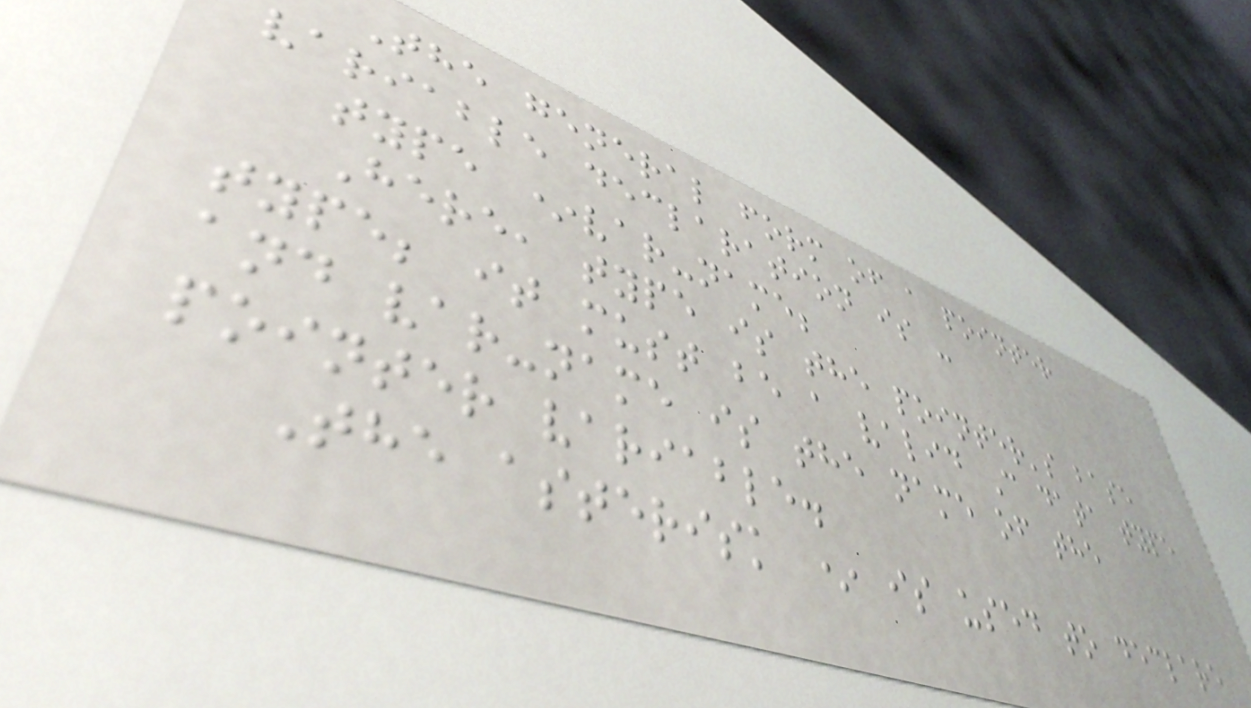The general form of a pointer
variable declaration is -
type *var-name;
Here, type is the pointer's base
type; it must be a valid C data type
and var-name is the name of the
pointer variable.
The asterisk * is used to declare
